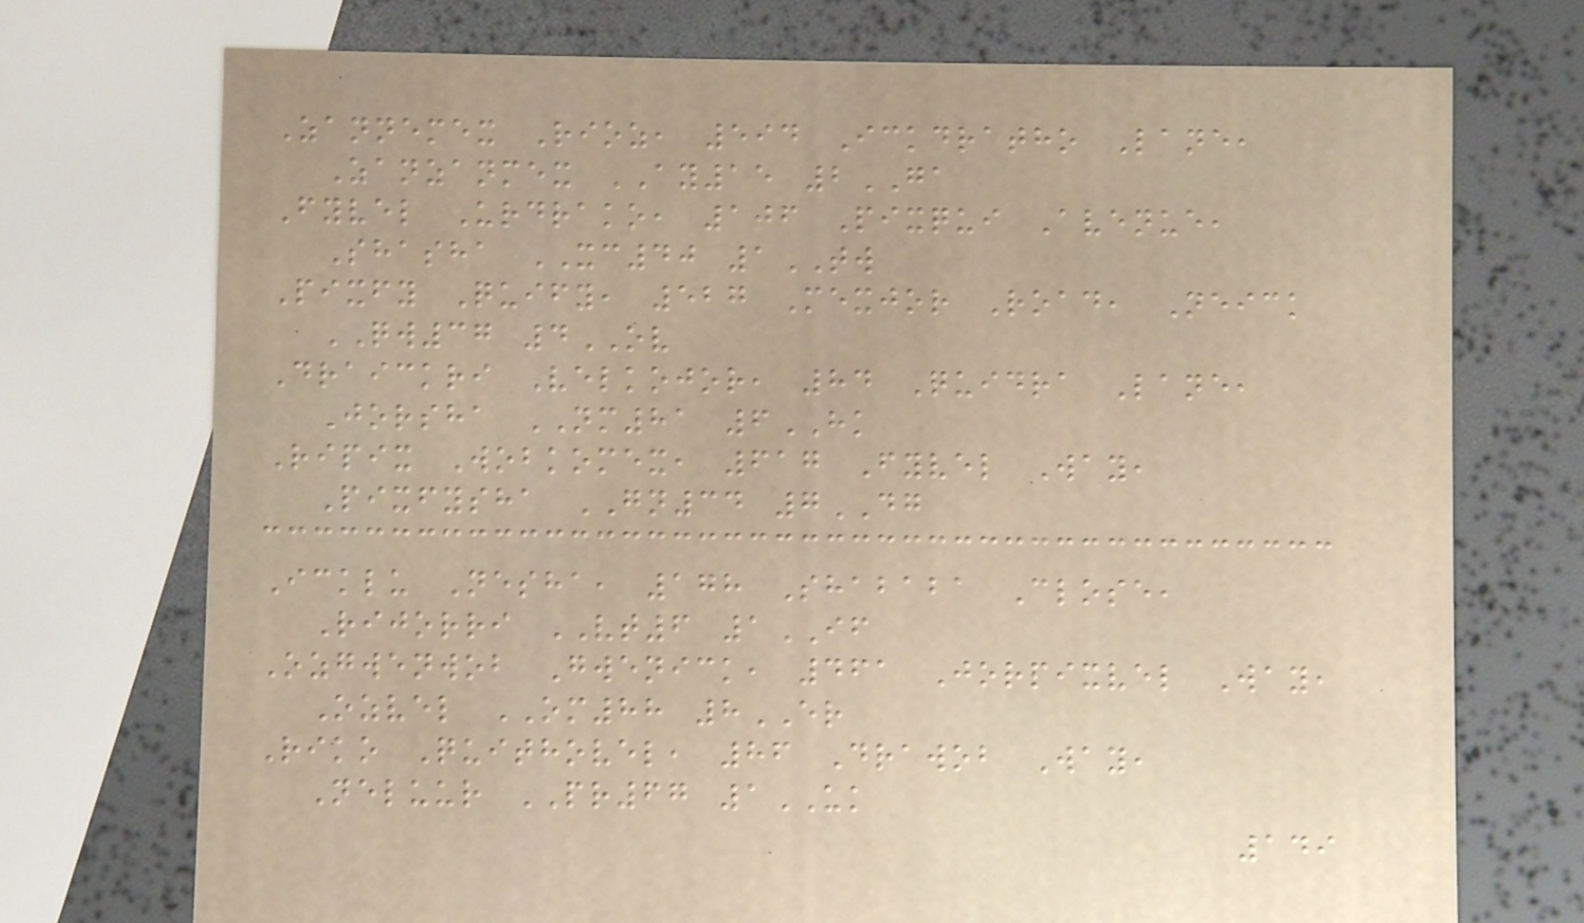Zannemex Rioz, 594 Ickdratho Lane,
Zanzanmex AY15 2GA
Fyvel Urdrako, 106 Pixqui Avenue,
Shasha XC40 1TW
Pixfy Quify, 527 Mexjor Road, Neick
QW37 4OV
Draickri Velkojor, 84 Quidra Lane,
Jorsha NM81 6HK
Ripix Wobkomex, 617 Fyvel Way,
Pixfysha GN34 7DG
Icklu Nesha, 178 Shababa Close,
Rijorri VT6 1IF
Ozgwenwob Gwenick, 461 Jorpixvel Way,
Ozvel OM88 8ER
Riko Quithovel, 86 Drawob Way,
Neluur PR67 1UK
149
